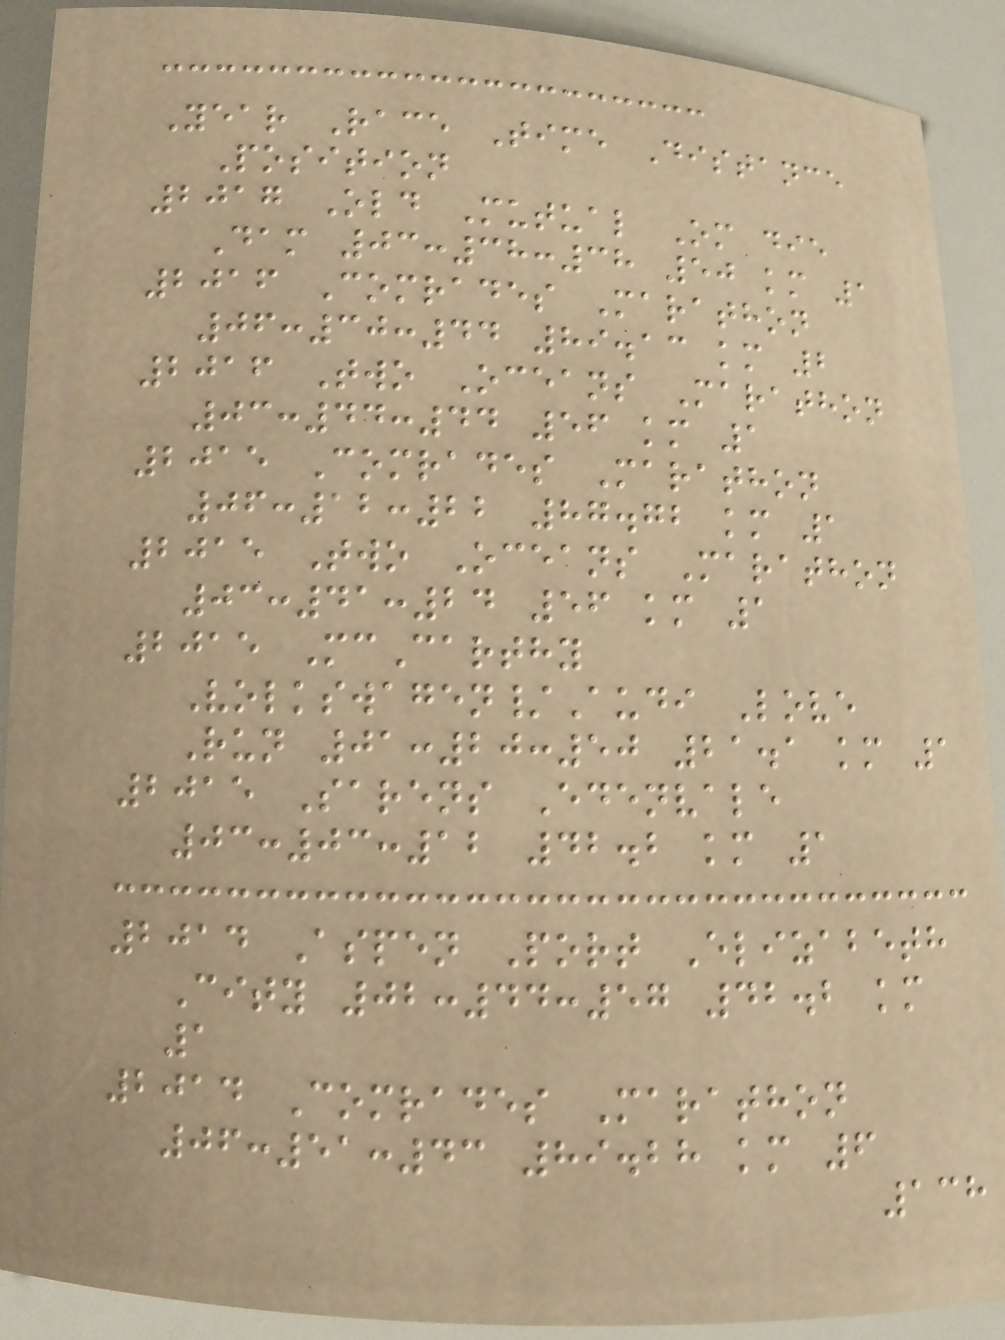Year Race Time Distance
Position
2017 Old Mutual Om die
Dam 03:38:38 50 km 1
2016 Comrades Marathon
06:30:44 89.13 km 2
2016 Two Oceans Marathon
03:44:44 56 km 1
2015 Comrades Marathon
06:12:22 87.72 km 1
2015 Two Oceans Marathon
03:41:24 56 km 1
2015 McCarthy
Volkswagen/Audi Love
Run 01:20:50 21.1 km 1
2015 Sarens Edenvale
03:03:12 42.2 km 1
2014 Aspen Port Elizabeth
City 02:44:57 42.2 km
1
2014 Comrades Marathon
06:51:43 89.28 km 6
138
